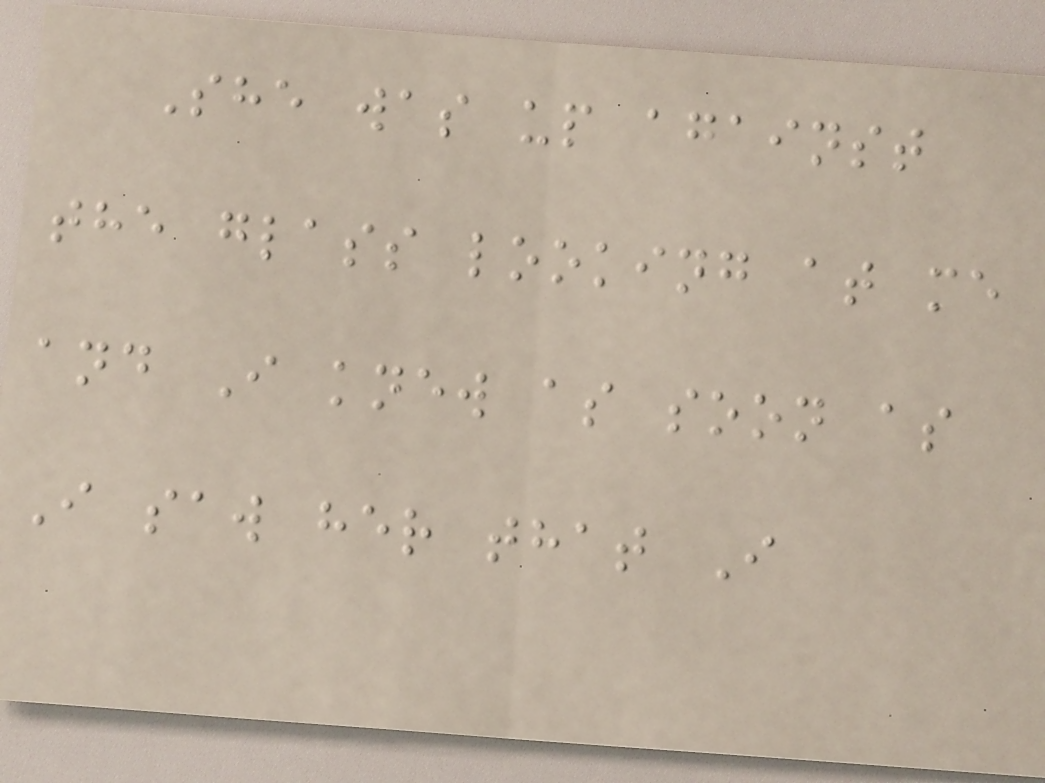She was up against
the glass looking at me
and I knew as soon as
I saw her that I
